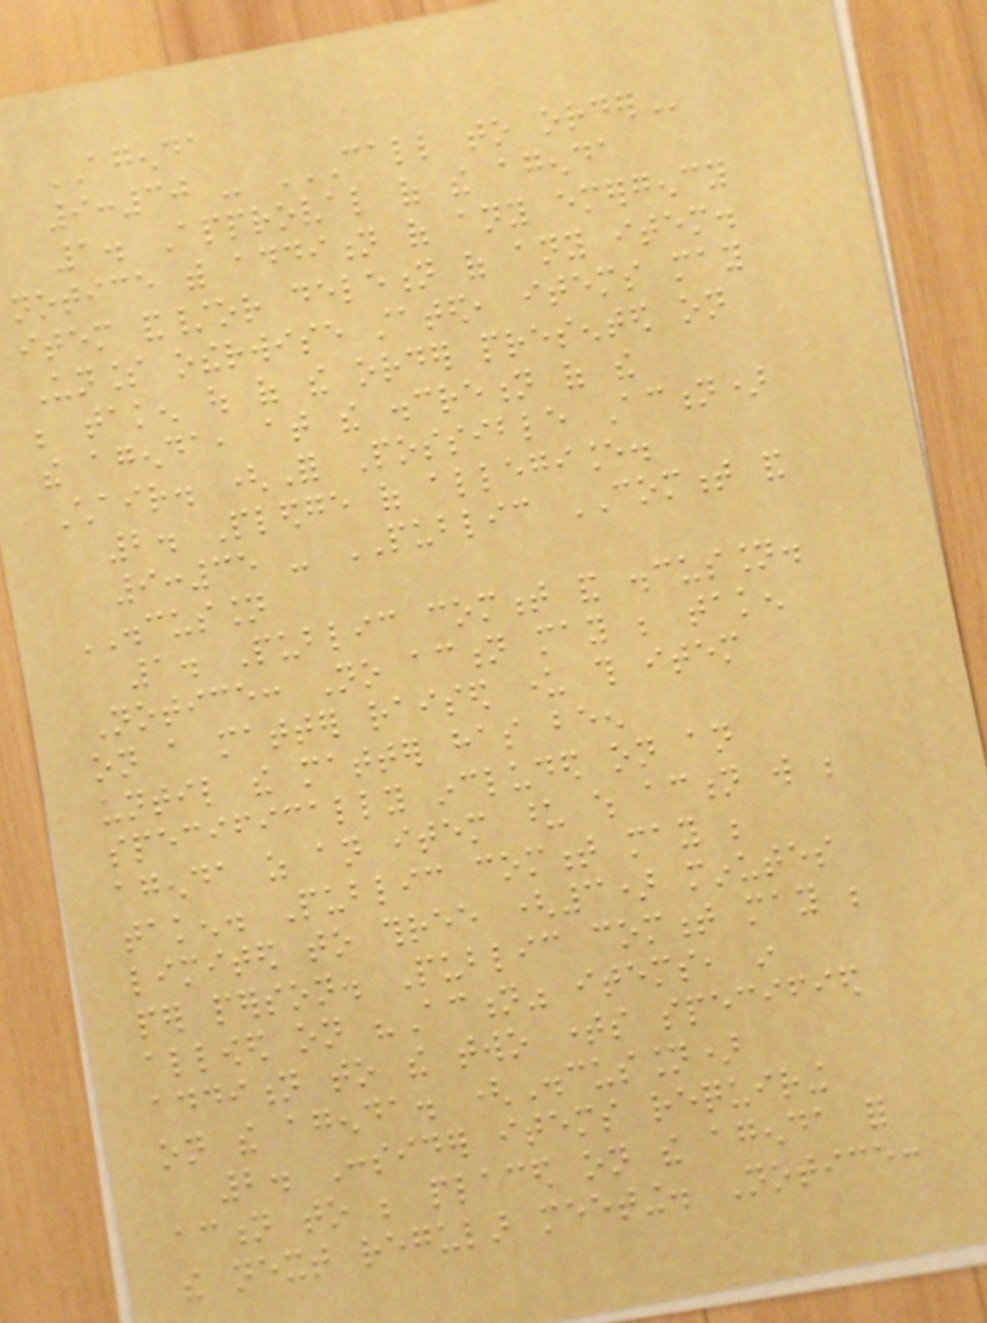AGENDA
9:30 - CALL TO ORDER
1. Approval of the agenda
notice with addition of any emergency
item and/or deletion of any item.
Unless otherwise stated, items may
be taken out of the order presented on
the agenda, at the discretion of the
Chair. (For Possible Action)
2. Pledge of allegiance.
9:35 - PUBLIC COMMENT and
DISCUSSION
1. Public comment and discussion.
Notice: No action may be taken
on a matter raised under this item
until the matter has been
specifically included on an
agenda as an item upon which action will be
taken. Public comment may be
limited to three (3) minutes
per person. Public comment may be
allowed on "Action" items, in
addition to the two times specified
on the agenda. (Discussion)
2. Consider items requiring
action to be placed on the agenda for
the next regular meeting. Notice:
